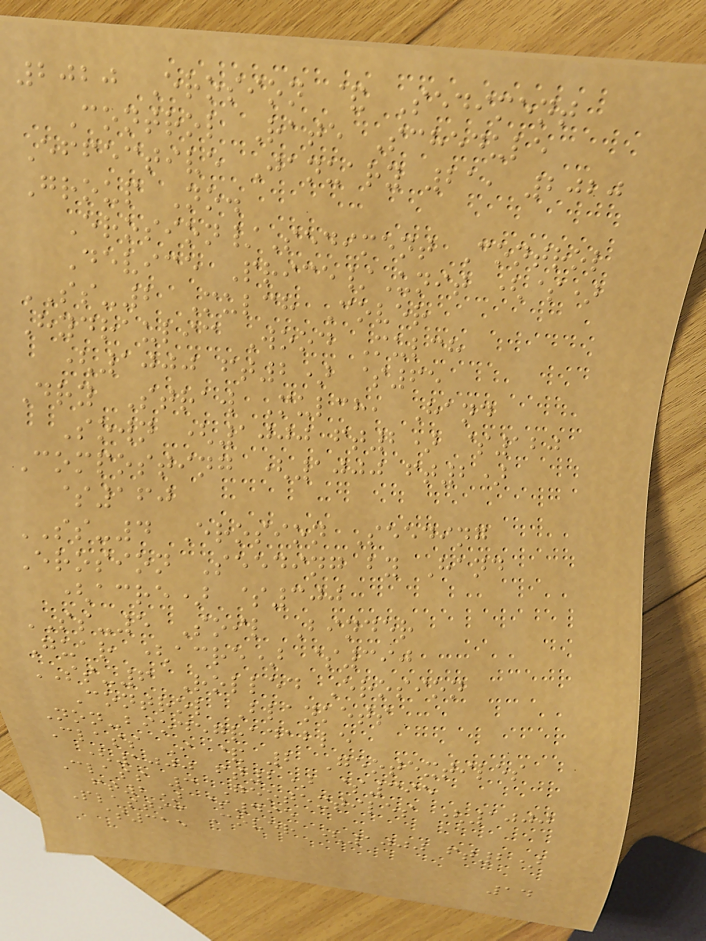2020 Erosion & Sediment
Control Rate Schedule
Effective January 21, 2020
Group No.
Erosion/Sediment Control
Device Price/Unit ($)
SS-2 Mulch Cover
Hydraulic Wood Mulch
(1000 ft2) $65
Dry Straw Mulch, Hand
Sown (1000 ft2) $120
Composting (1000 ft2)
$160
SS-4 Erosion Seeding
Erosion Seeding by Hand
(acre) $300
SS-5 Soil Binder
Guar (acre) $390
SS-6 Rolled Erosion
Control Blankets
Non-biodegradable
Class I & 2 Geotextiles
(1000 ft2) $395
Class 3 Geotextiles (1000
ft2) $495
Plastic Cover (1000 ft2)
$315
14
